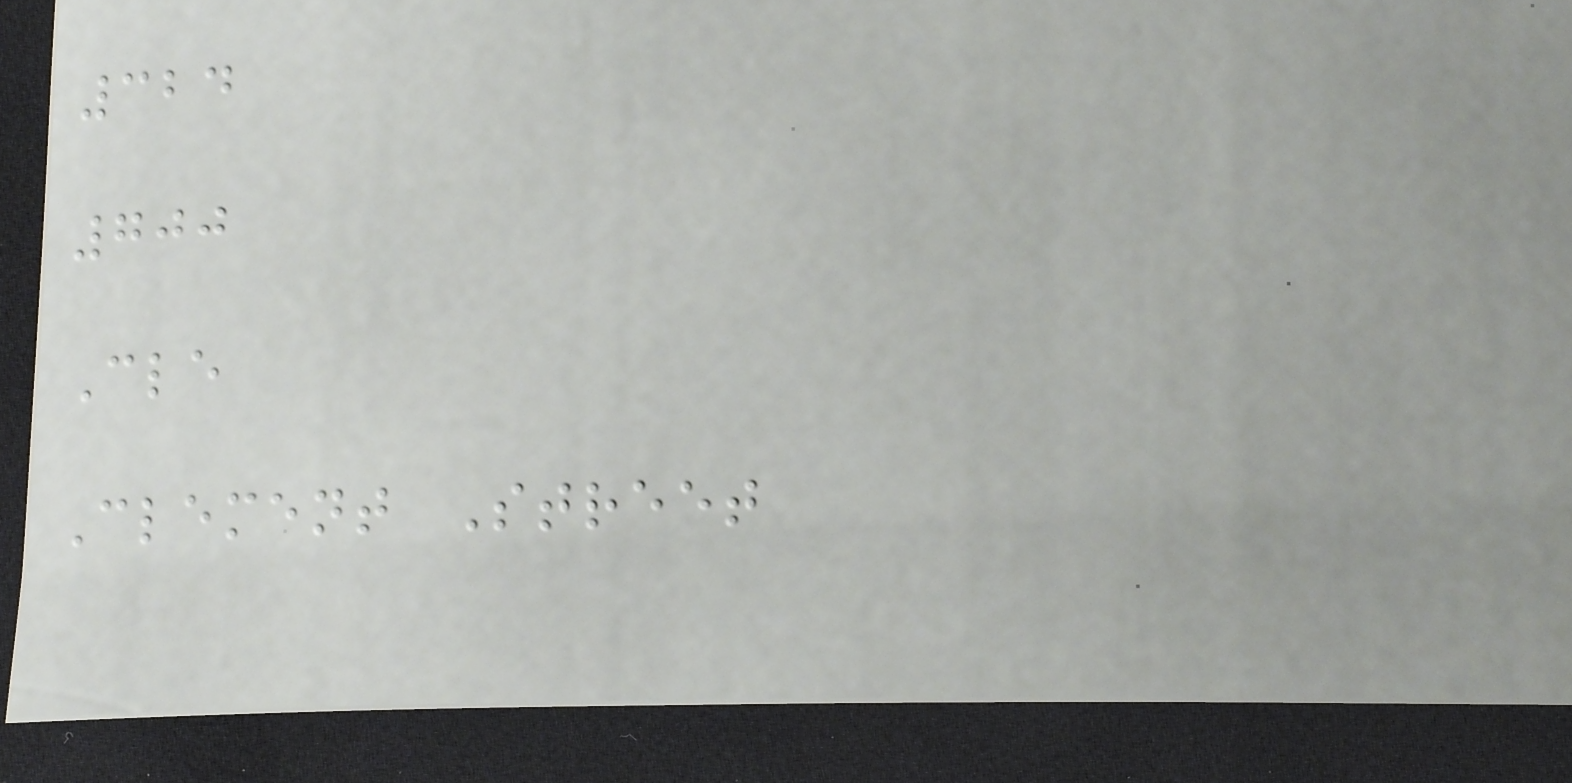324
700
Cle
Clement Street
